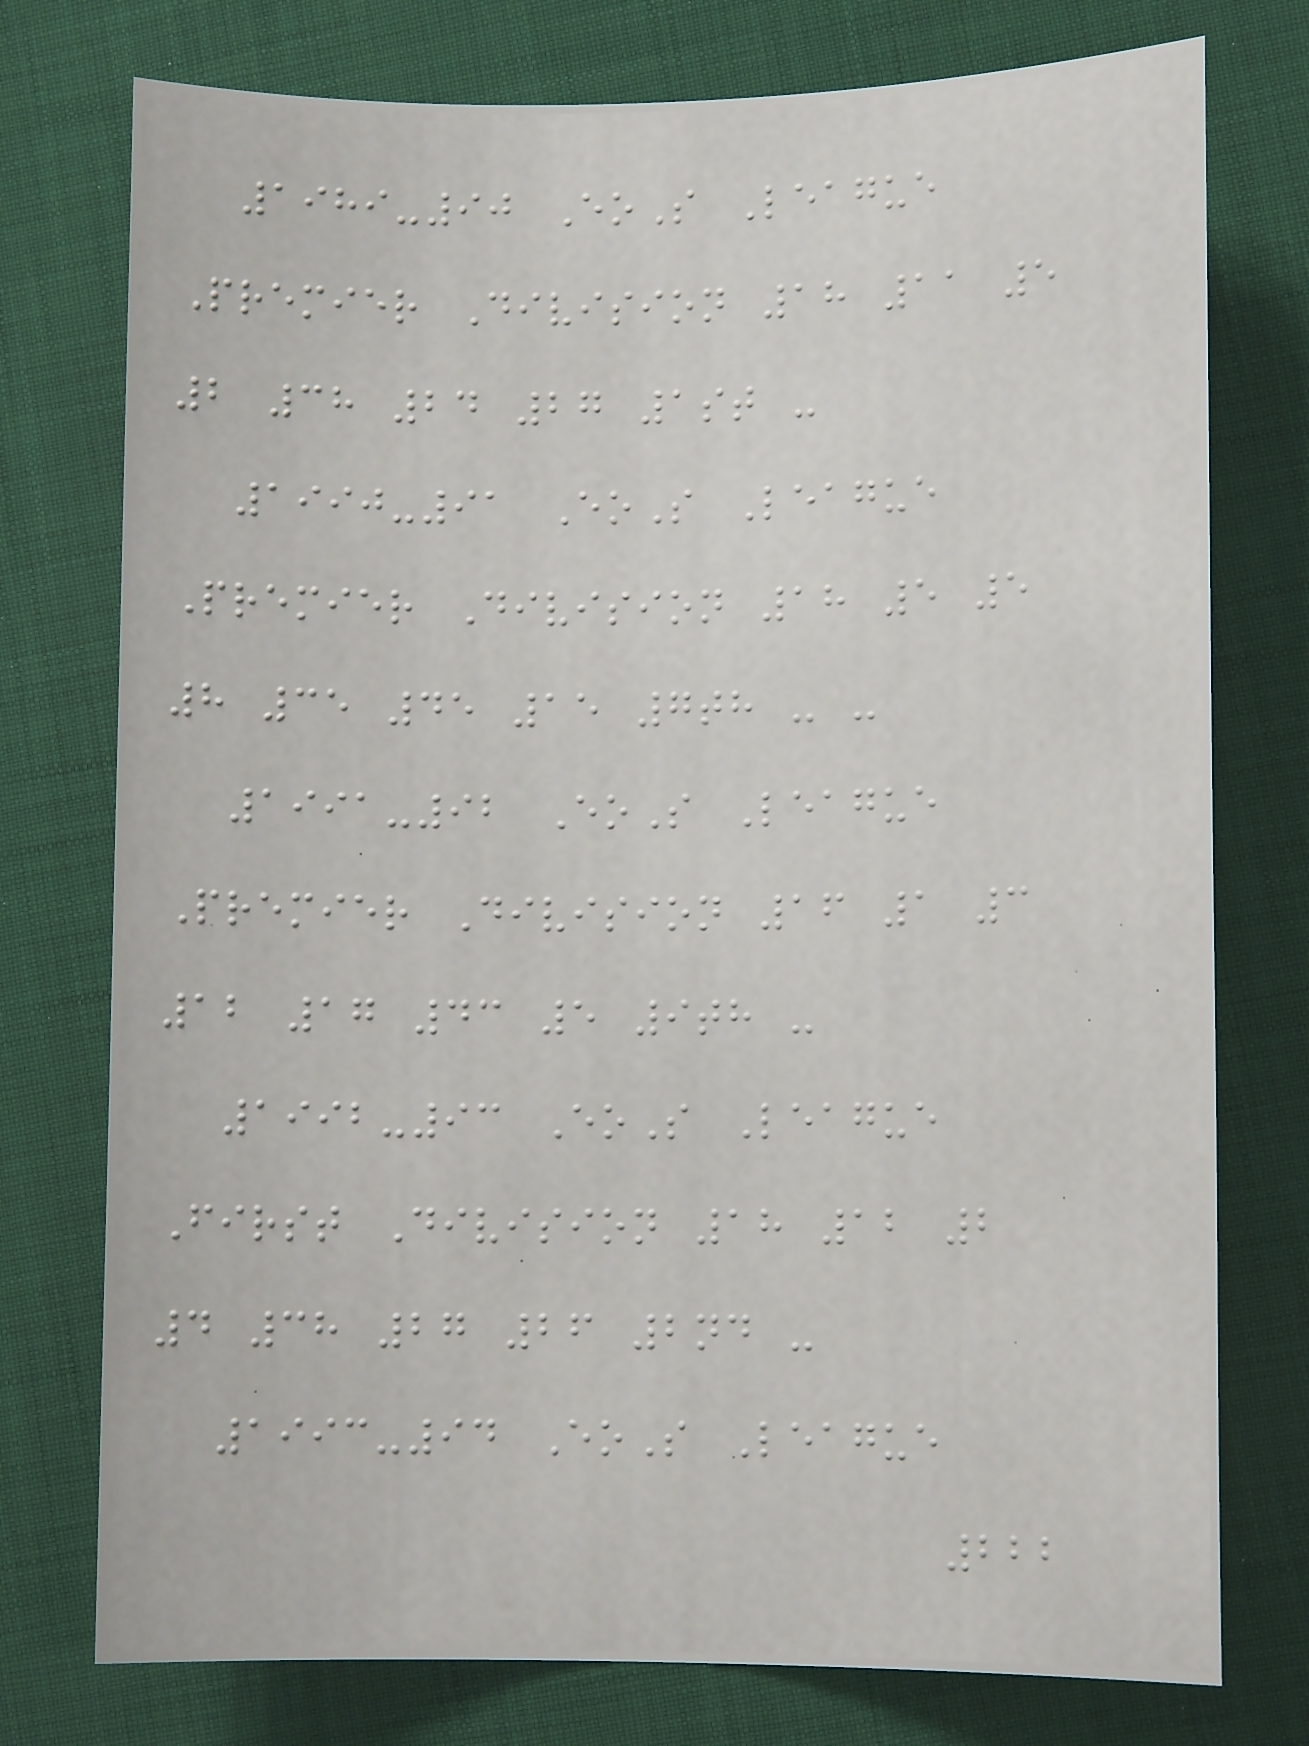1989-90 EoS League
Premier Division 18 11 5
2 38 24 27 1st -
1990-91 EoS League
Premier Division 18 5 5
8 35 45 15 7th - -
1991-92 EoS League
Premier Division 16 1 3
12 17 43 5 9th -
1992-93 EoS League
First Division 18 12 2
4 38 27 26 2nd -
1993-94 EoS League
222
